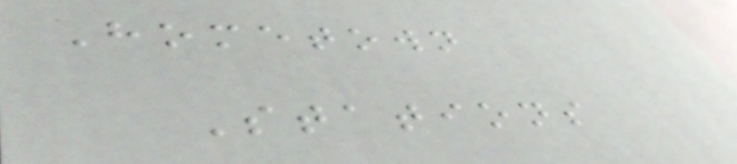Hometown
Stations
